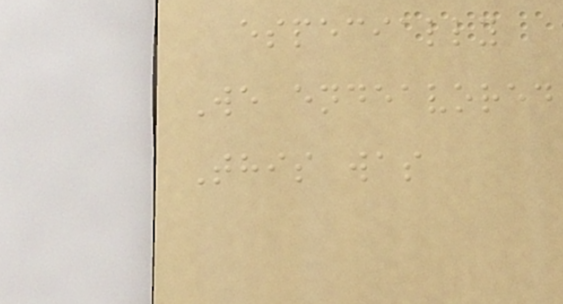especially
We endeavored
This was
